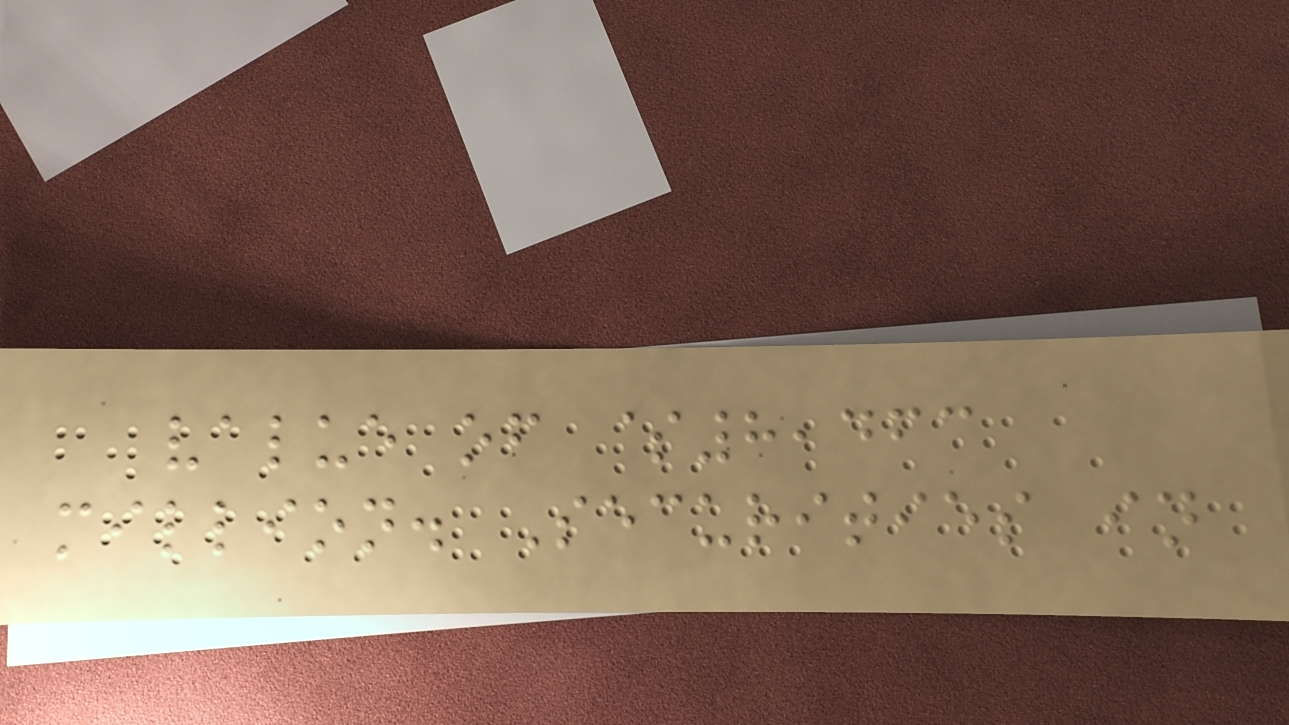value of $8,463
million. Securities in
